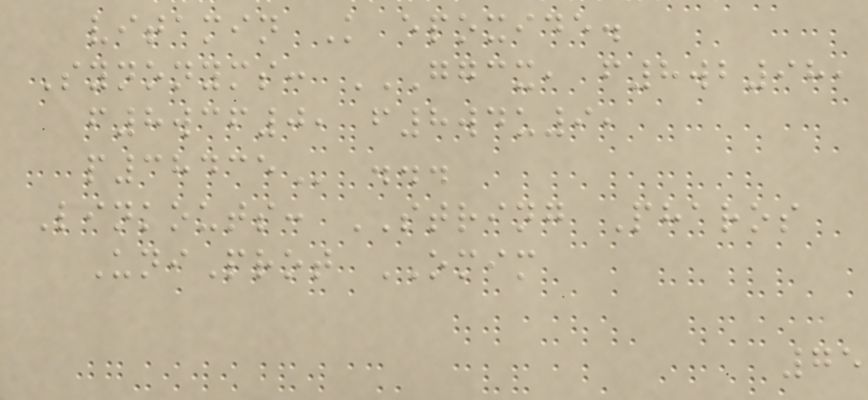vitamin K epoxide.
Synonyms: GGCX, F8WB98,
F8WCF0, F8WDU9,
P38435 ...
Linkouts: STRING Pharos
UniProt OMIM
75
